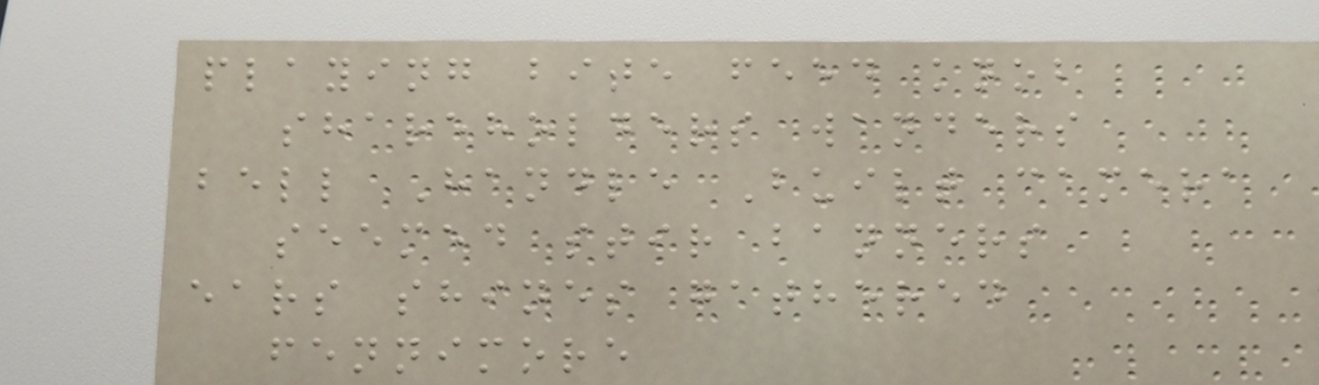playing bite feed knob
shareholders wanders
bell Handle Built camera
seemed stir banners
ears shines gathered
fennimore
